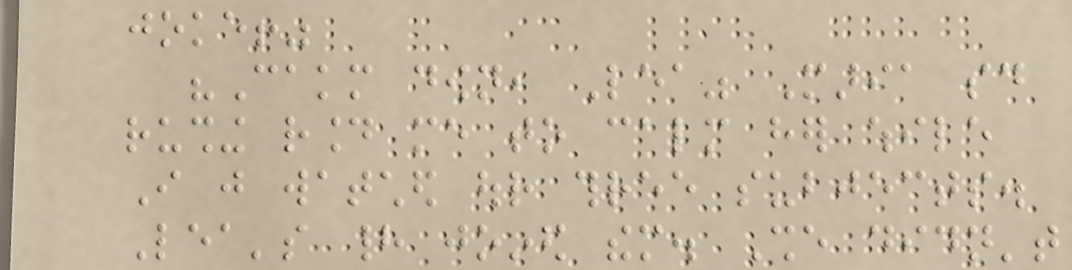joke!"
"Cakm down, Lea" Maria said
rushing round me to calm her while
I just watched our three subjects.
Lea's had joined them. She didn't
